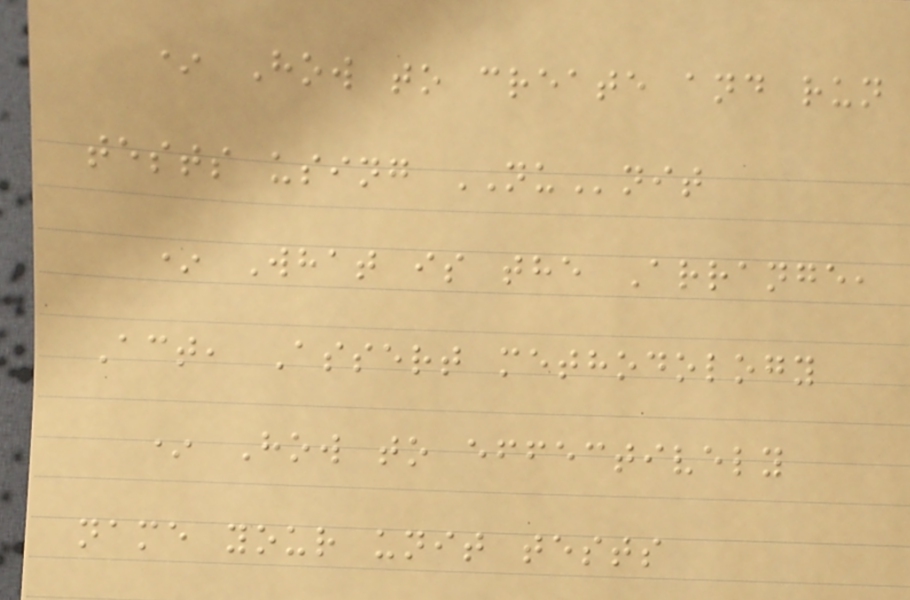* How to create and run
tests using NUnit
* What is the Arrange,
Act, Assert methodology
* How to effectively
name your unit tests
